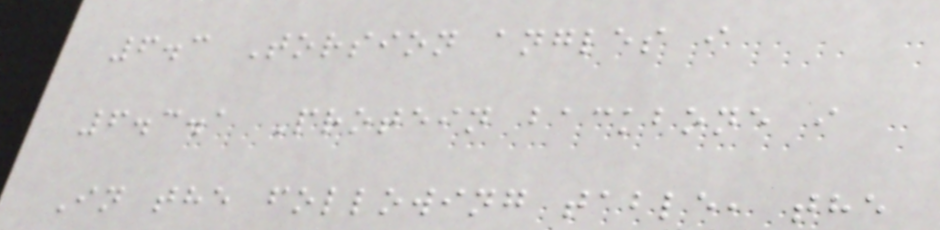6.3 Torsion angles i
6.3.1 Protein backbone i
In the following table, the
